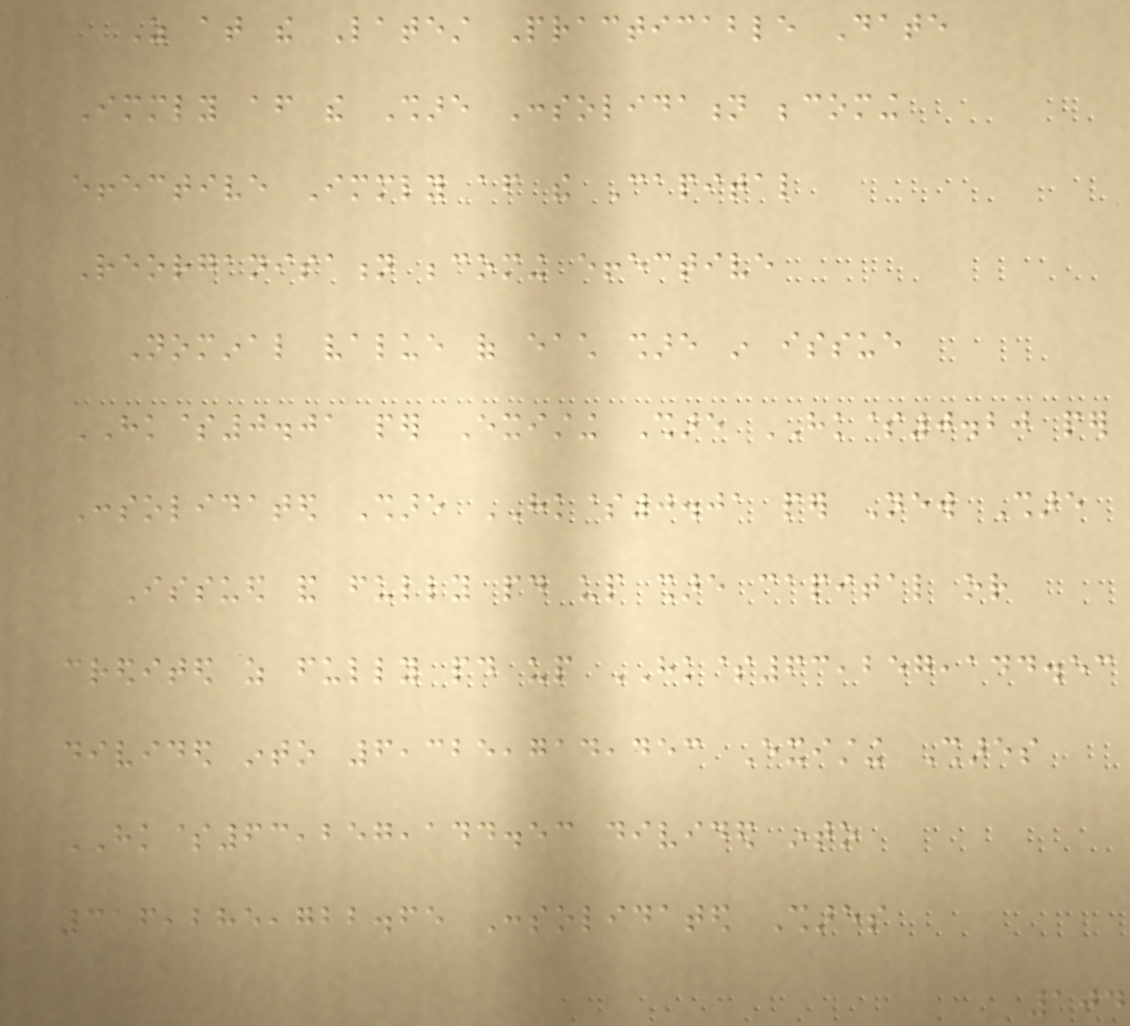As at the Latest Practicable Date
Immediately after the Share Consolidation becoming
effective Immediately after the Capital
Reorganisation becoming effective
Nominal value of each share in issue
HK$0.01 per Existing Share HK$0.20 per
Consolidated Share HK$0.01 per New Share
Issued and fully paid up share capital or
credited as fully paid up HK$63,257,144.53
divided into 6,325,714,453 Existing Shares
HK$63,257,144.53 divided into
316,285,722.65 Consolidated Shares
104
